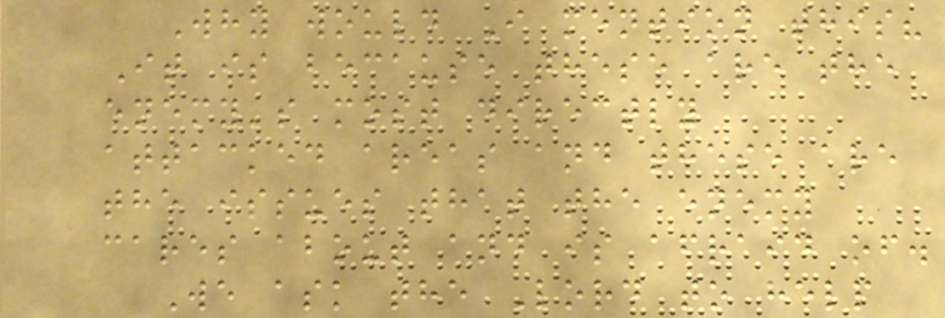Why would I mention this?
It is because these are the
enemy's most directly
attacked areas and these are
the issues that the enemy
cares about and is afraid of.
We ask the Lord to help
